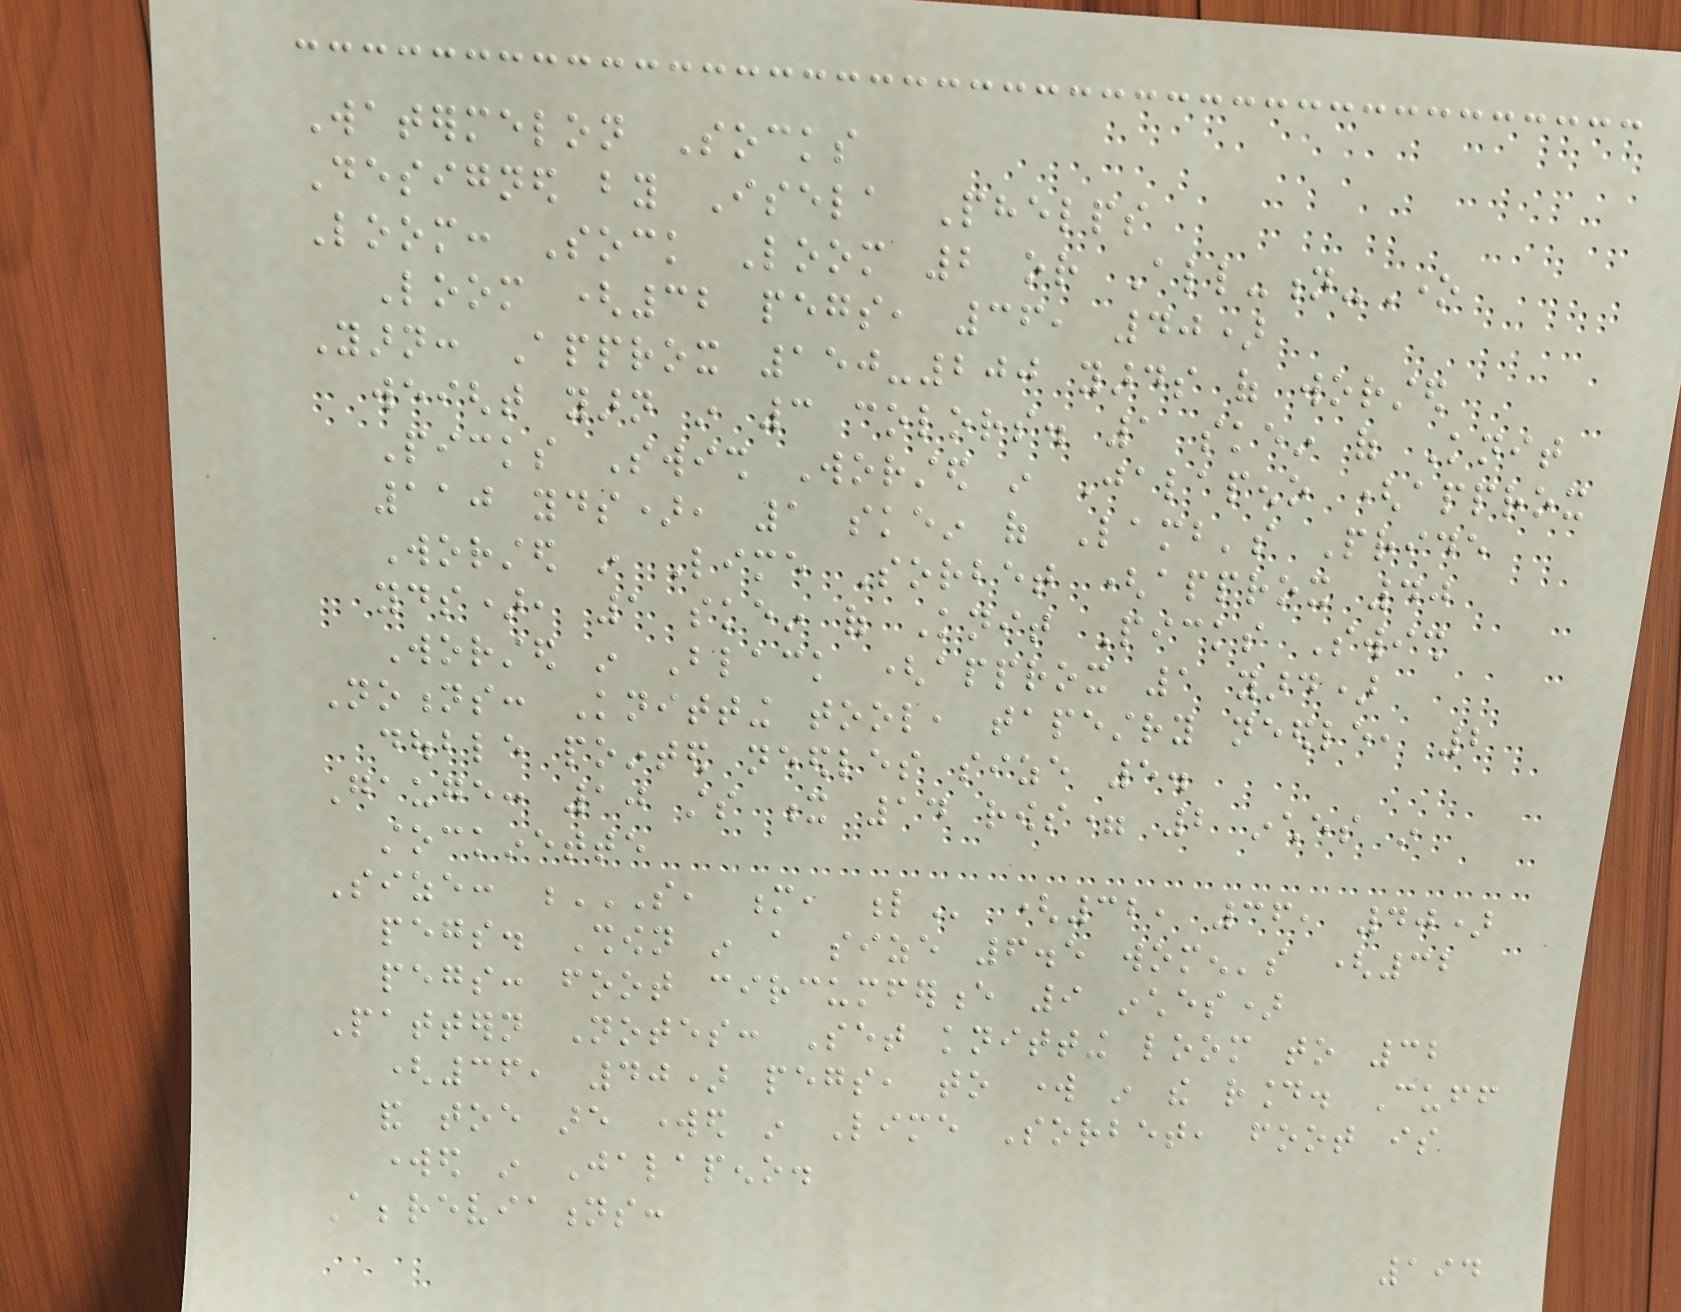Watermelon Socks
Designed by Isela Phelps
Loom: Sock Loom 2 or All-n-One
Loom (32 pegs, 36, 40)
Yarn: Approx 150-200 yards of worsted
weight yarn in 3 colors. 1 skein of Knit
Picks Swish Worsted in Jalapeno (approx
110 yds), 1 skein of Lamb's Pride
Worsted in Lime Sorbet (approx 40
yds), 1 skein of Knit Picks Swish
Worsted in Black (approx 1 yard)
Notions: Knitting tool, tapestry needle, 2
double pointed needles size 5.
Gauge: 10 sts x 14 rows= 2 inches in
stockinette
Size: S, M, L (32, 36, 40)
pegs. Shown in a size 6.5 women's (32
pegs: foot circumference 9 inches)
Pattern Notes: Set knitting loom to 32
(36, 40) pegs, to work in the round. Cuff
and toe are worked in Lime Sorbet, foot is
worked in Jalapeno.
Abbreviations:
194
